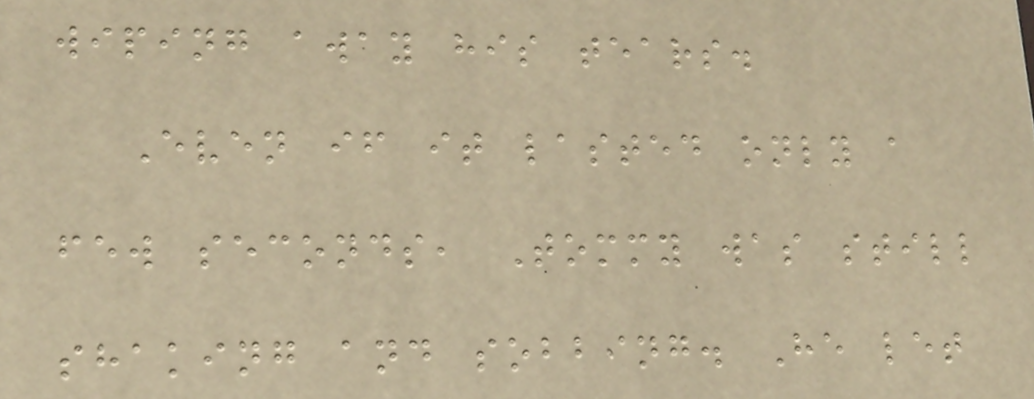wiping away his tears.
Even if it lasted only a
few seconds, Tommy was still
shaking and sobbing. He let
